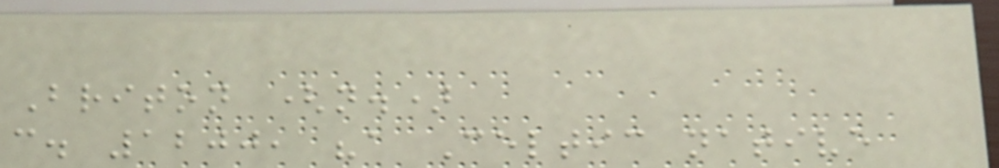Briton (n.)
c. 1200, "a Celtic native
